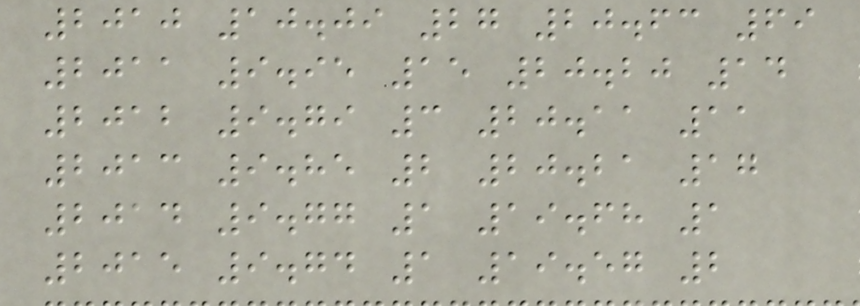2010 10.09 27 20.63 69
2011 9.95 15 20.20 14
2012 9.79 3 20.11 11
2013 9.85 2 20.21 17
2014 9.77 1 19.68 1
2015 9.74 1 19.57 2
